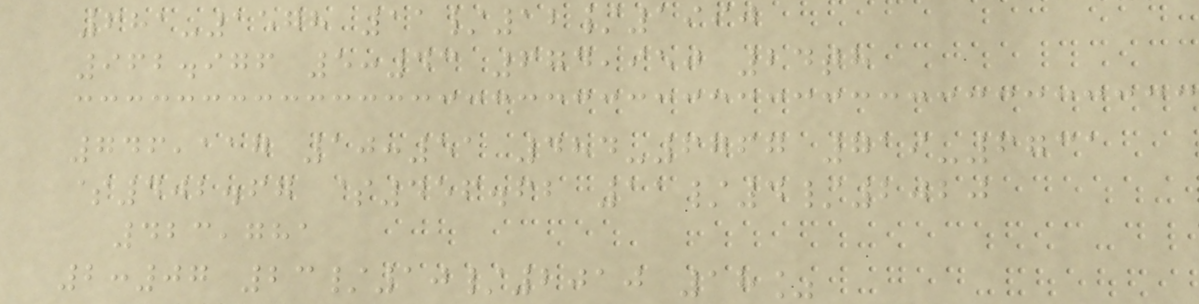681-1578 11/12/1990
962.976 5:43 674,950 24th
746,117 10:51 484-6767 719-6731
$402.67 $456.62 11/4/2020
423,781
2:07 23/10/2010 18%
